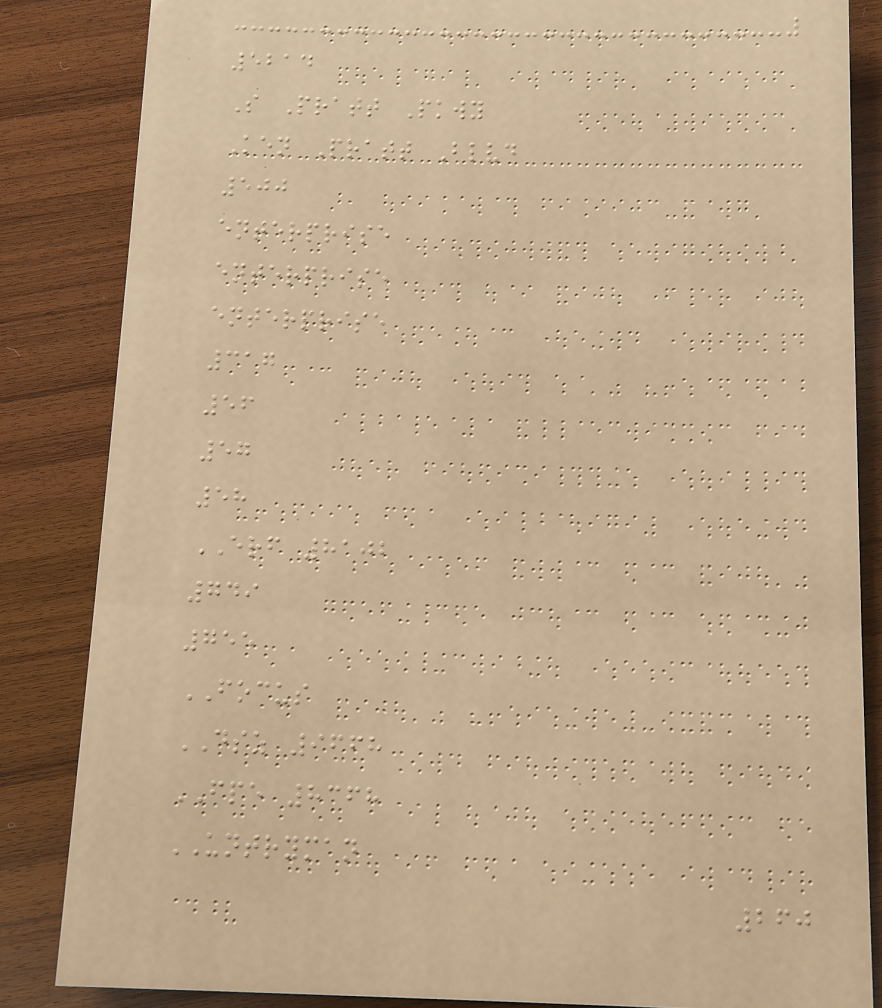5214
S Pratt Pkwy
Ken Pratt Blvd
500
enterprise
enterprise
enterprise
317
56
57
58
ERF 8102
749
755
FOCUS
DSZ 9668
FPE 8368
UNTRYMAN
260
